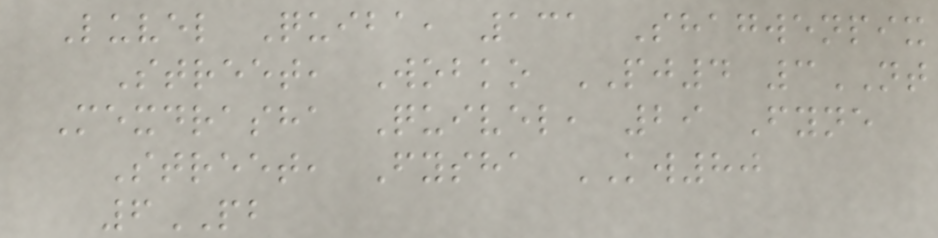Luvel Quiba, 131 Shagwenpix
Street, Wobko PJ4 3NT
Mexdrasha Quivel, 29 Fyne
Street, Fysha KW80
6PB
